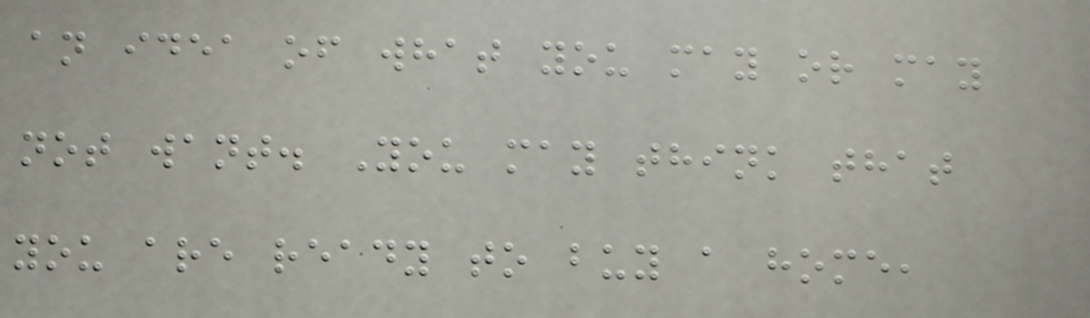an idea of what you may or may
not want. You may think that
you are ready to buy a home,
